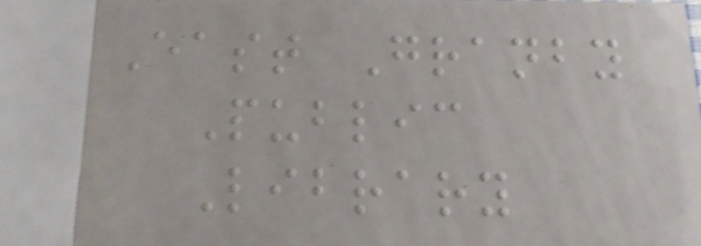East Granby
Public
Library
